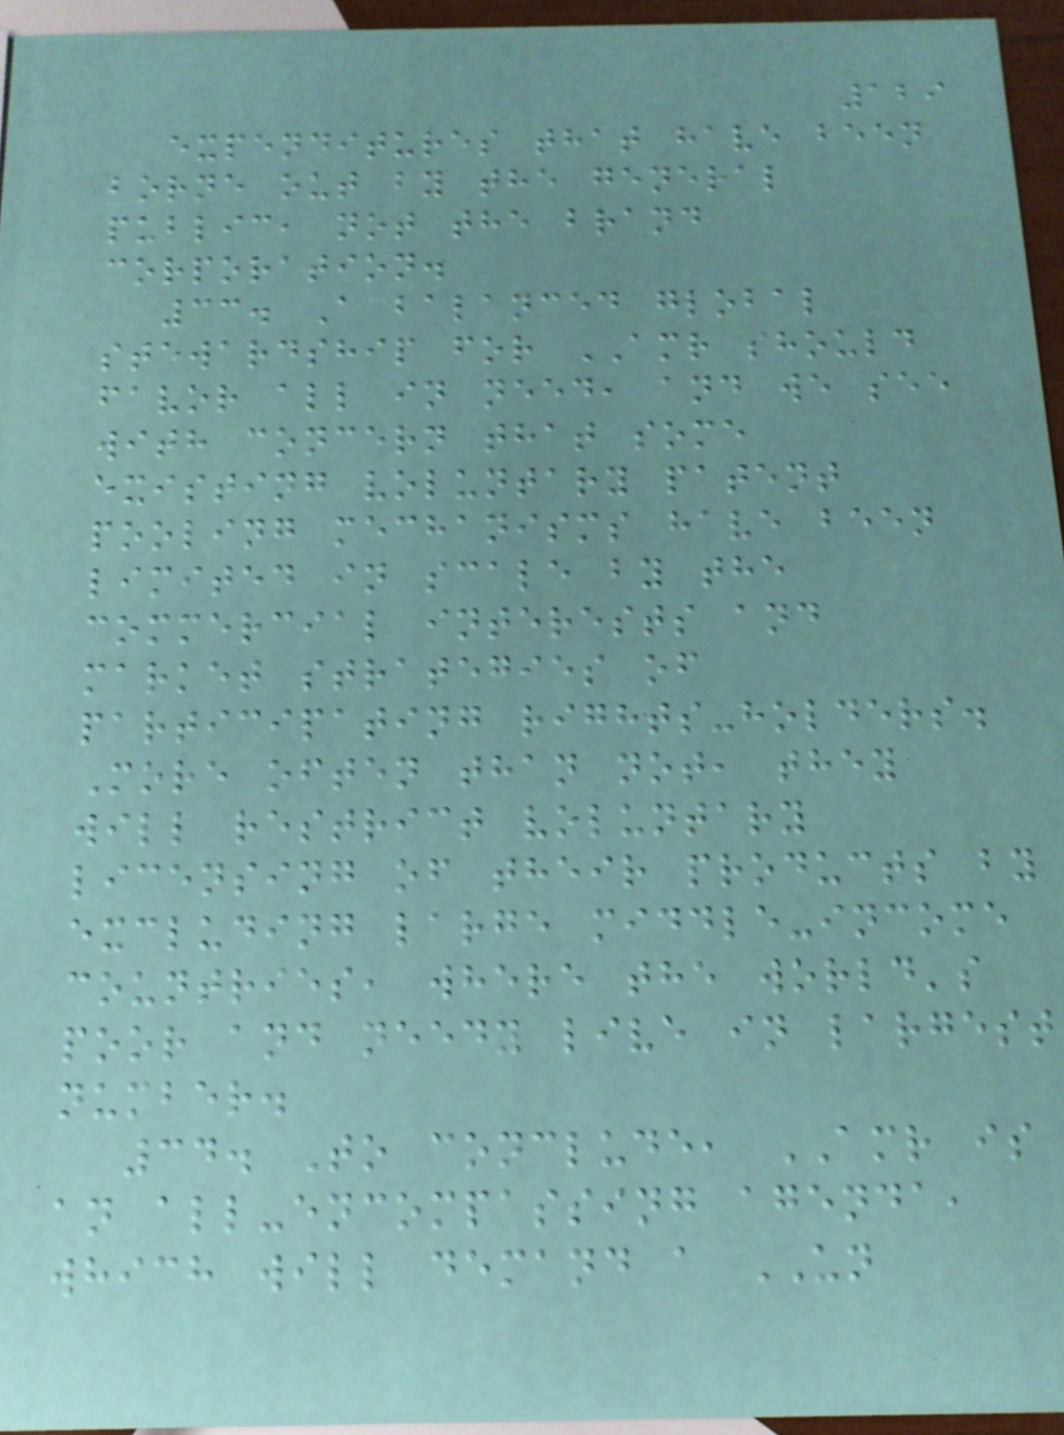129
expenditures that have been
borne out by the general
public, not the brand
corporation.
33. A balanced global
stewardship for AMR should
favor all in need, and we see
with concern that some
existing voluntary patent
pooling mechanisms have been
limited in scale by the
commercial interests and
market strategies of
participating rights-holders.
More often than not, they
will restrict voluntary
licensing of their products by
excluding large middle-income
countries, where the world's
poor and needy live in largest
number.
34. To conclude, AMR is
an all-encompassing agenda,
which will demand a UN
